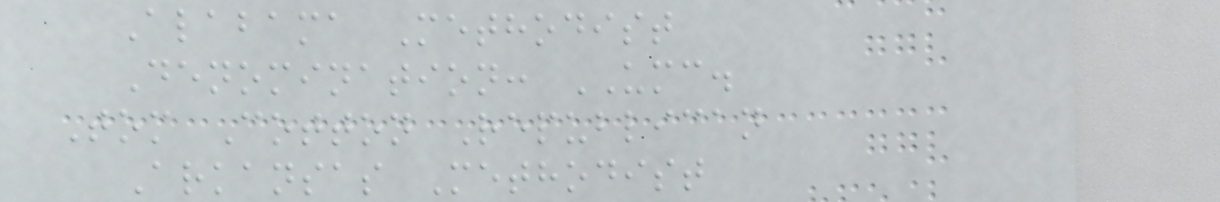Alabama Methodist
Denomination: UMC.
Tom Cotton Republican
Arkansas Methodist
